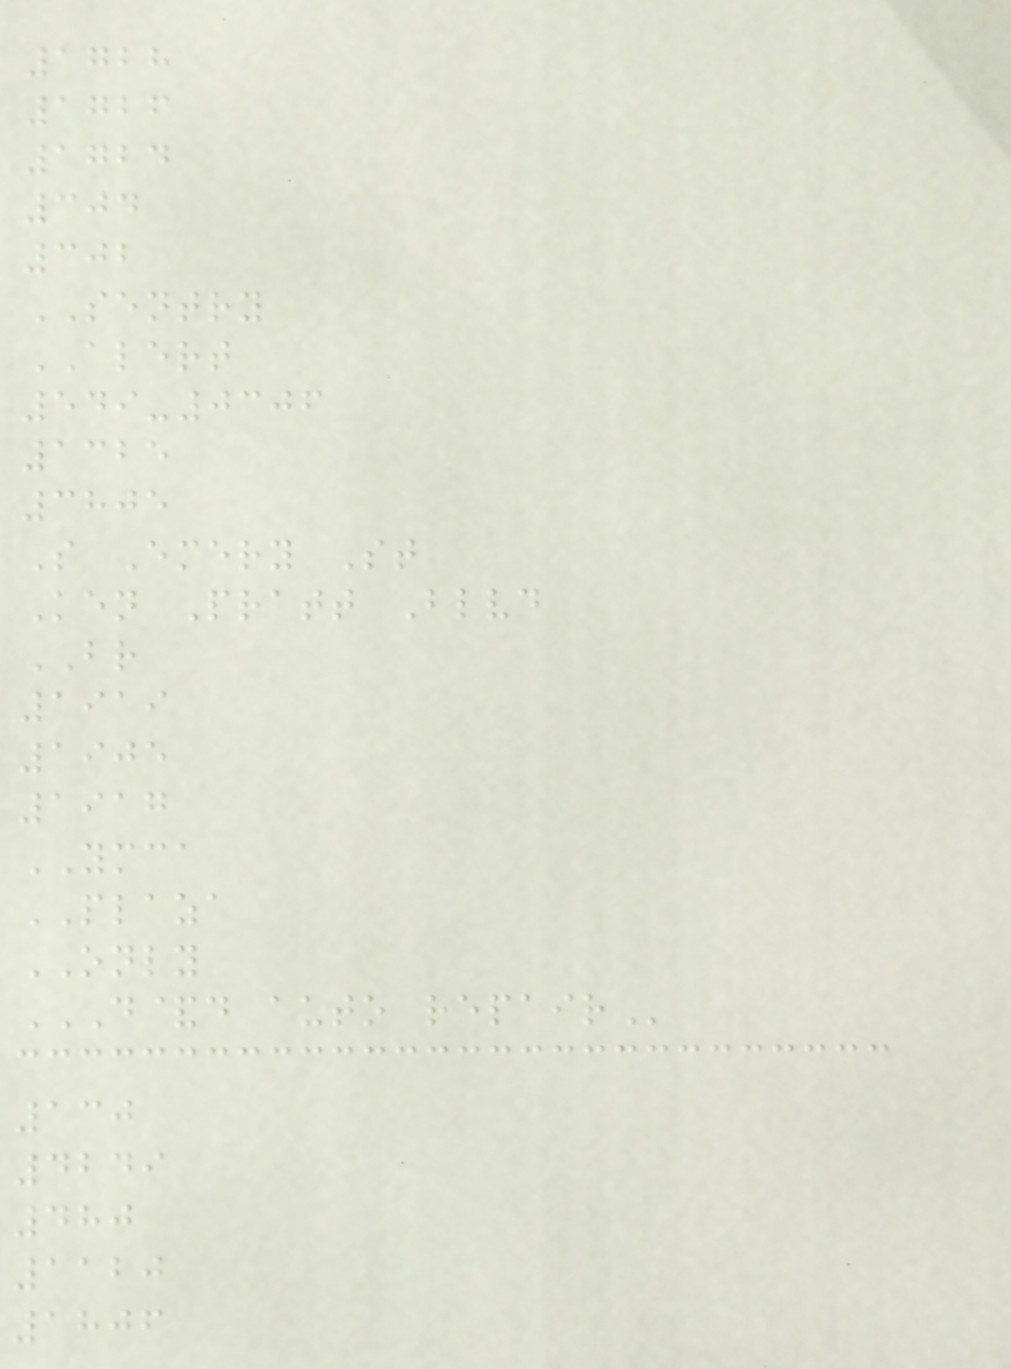1728
1726
1724
304
302
SENTRY
ALERT
549-0306
1325
3805
S Emery St
Ken Pratt Blvd
BR
1919
1905
1917
YMCA
PLAZA
ONLY
D&D AUTO REPAIR
130
4249
480
1120
1806
